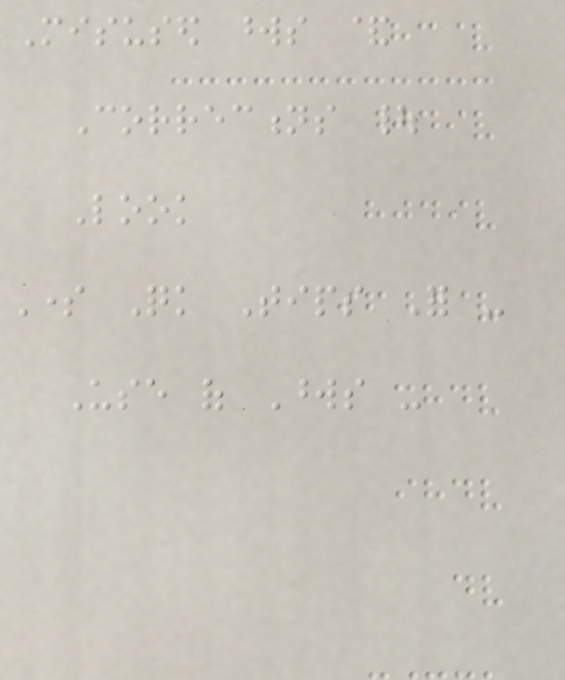Misused words &
Corrections |
Look
Some Quick Tips For -
Use of Words -
